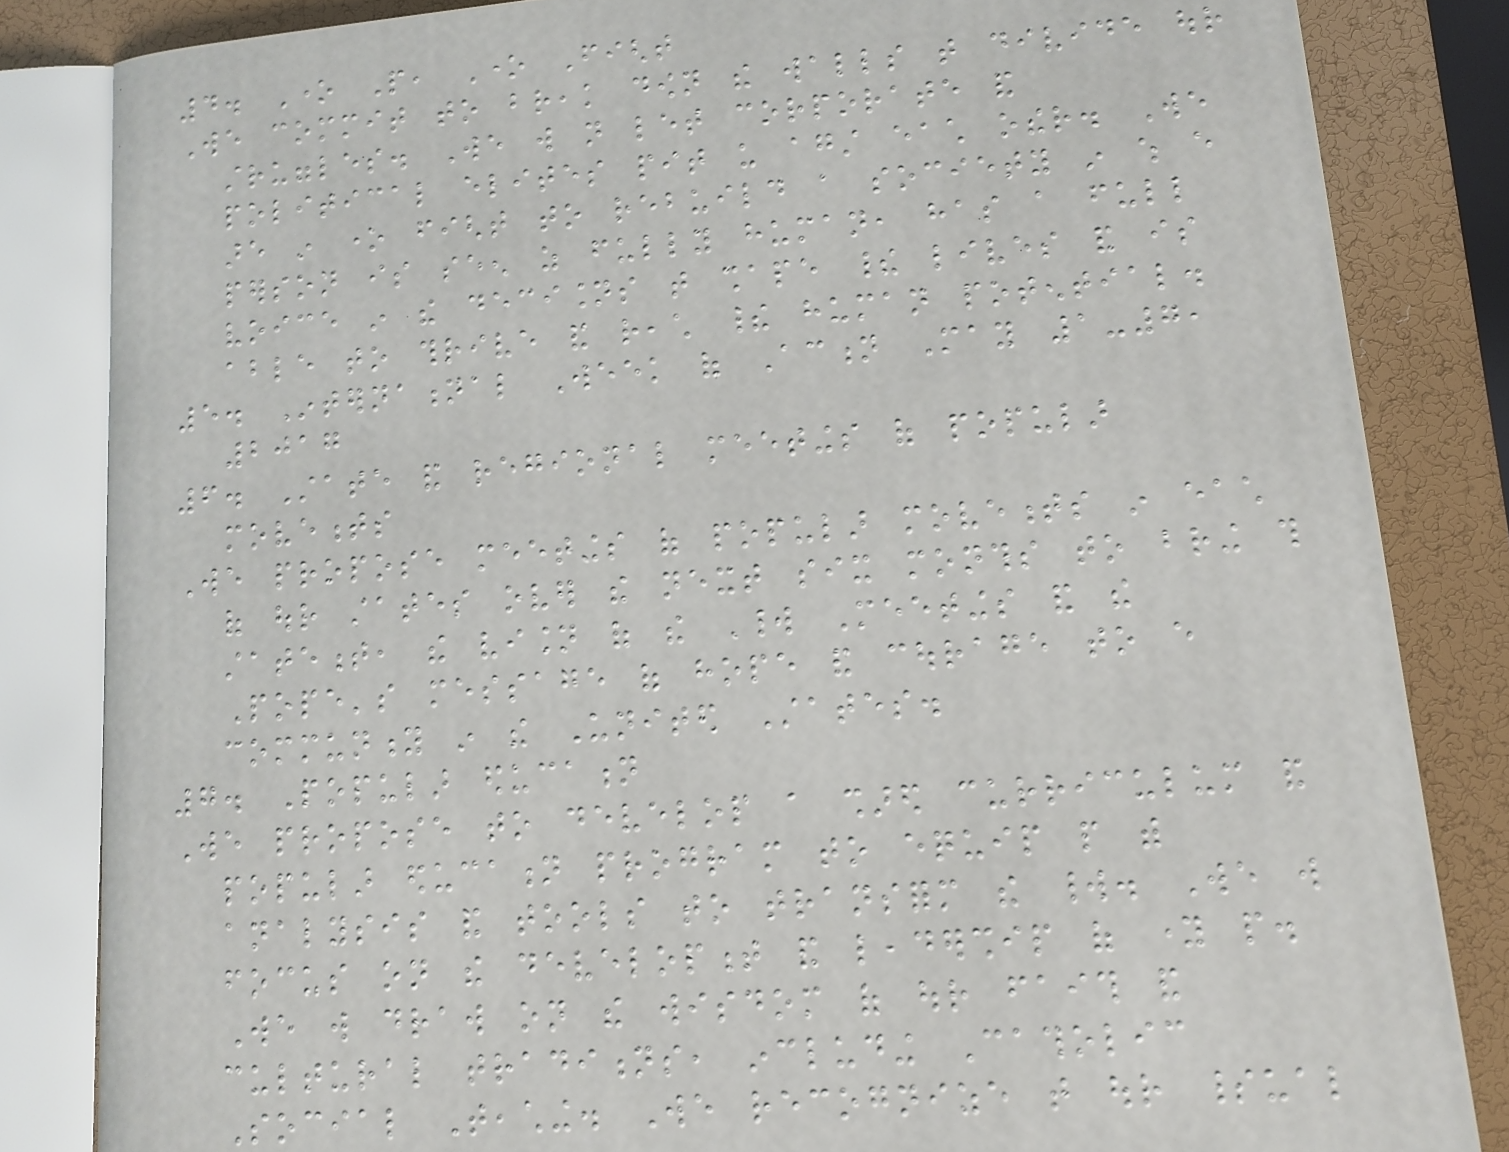4. One People, One Fight
We commit to break down the walls that divide our
struggles. We will not let corporate and
political elites pit us against each other. We
are in one fight to rebuild a society in which every
person is seen as fully human, has a full
voice in the decisions that shape their lives and is
able to thrive and reach their human potential.
5. International Week of Action May 1-7,
2017
6. State and regional meetings of popular
movements
We propose meetings of popular movements in each
of our states over the next six months to bring this
statement, the vision of the World Meetings and the
Pope's message of hope and courage to every
community in the United States.
7. Popular education
We propose to develop a shared curriculum and
popular education program to equip people with
analysis and tools to transform the world. We will
focus on the development and leadership of young people.
We will draw on the wisdom of our faith and
cultural traditions, including Catholic
Social Teaching. We recognize that our spiritual
